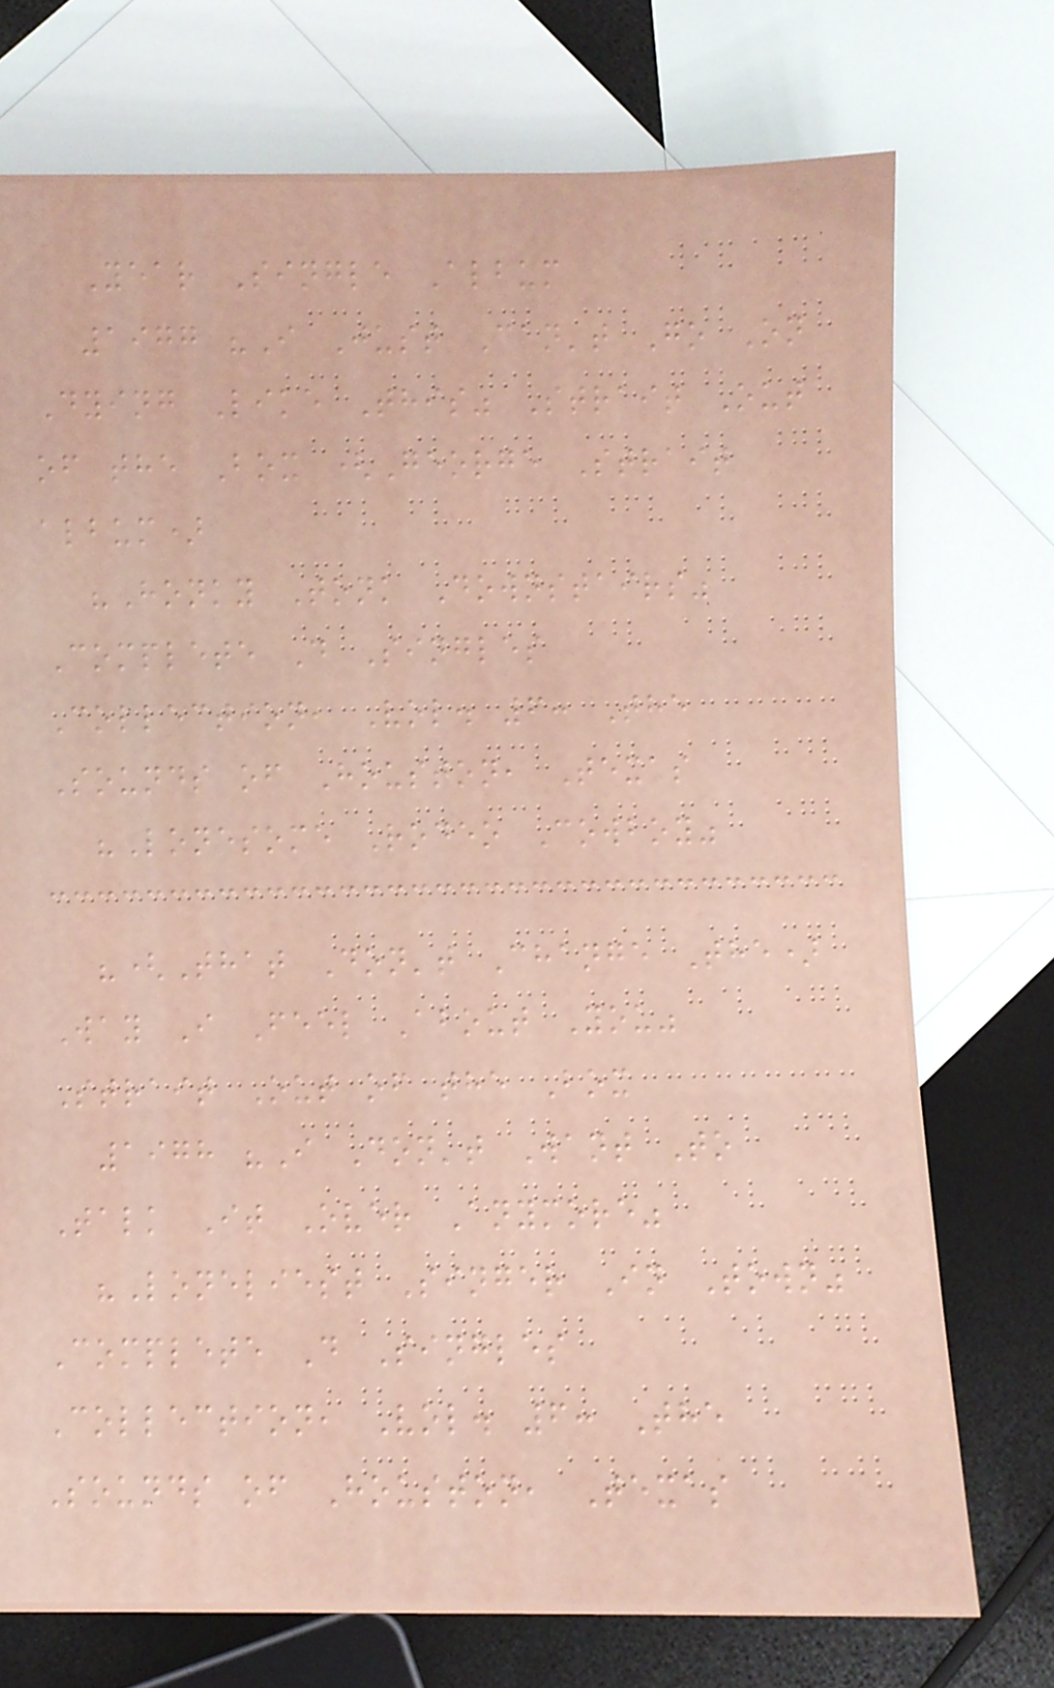Year Single Album
1977 "I Just Can't Go On
Dying Like This" Strait Out
of the Box (George Strait
album)
"Honky Tonk Downstairs"
Complete D Singles
Collection, Vol. 6: The
Sounds of Houston, Texas
"Lonesome Rodeo Cowboy"
"(That Don't Change The)
Way I Feel About You"
Strait Out of the Box
1978 "I Don't Want To
Talk It Over Anymore"
"Loneliest Singer In Town"
Complete D Singles
Collection, Vol. 6: The
Sounds of Houston, Texas
